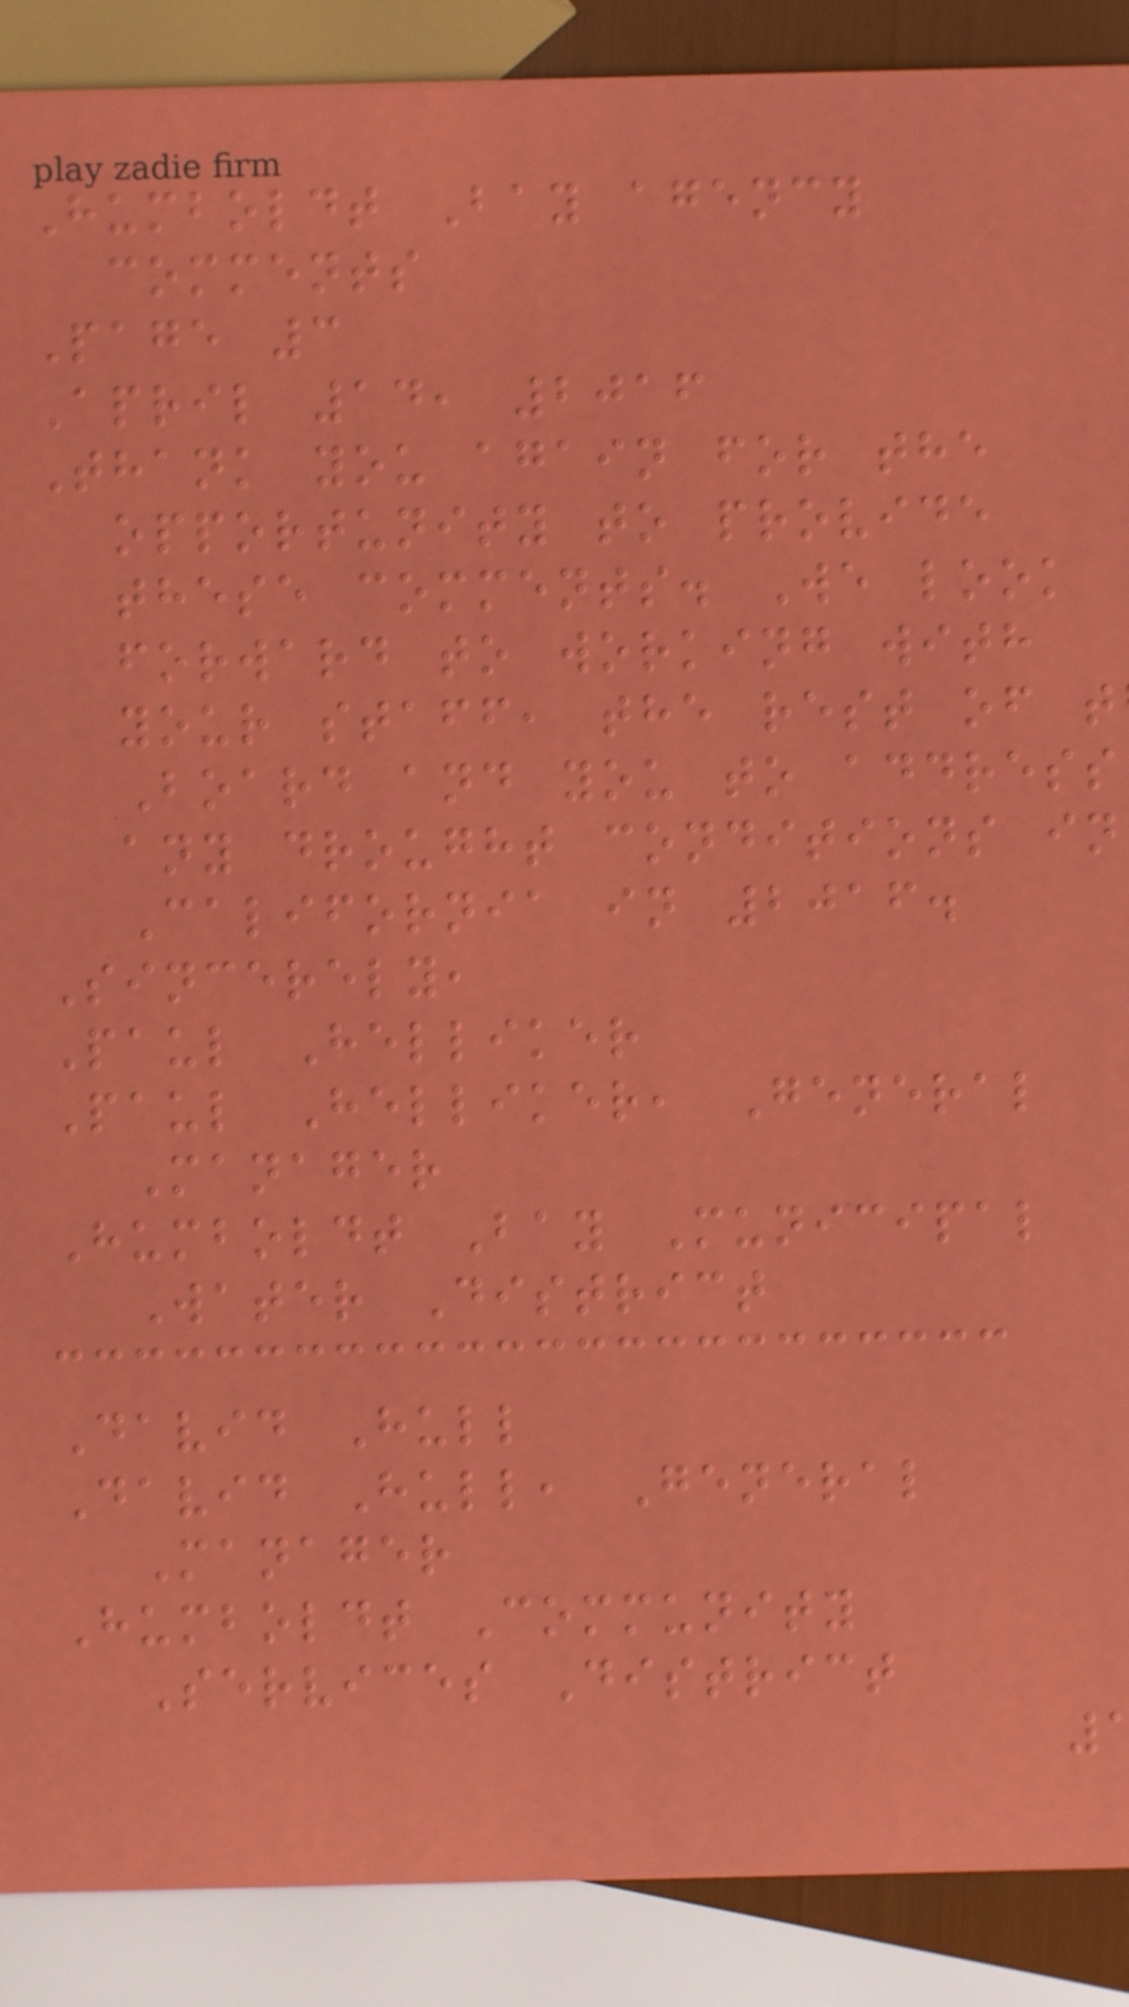Humboldt Bay agency
comments
Page 3
April 14, 2016
Thank you again for the
opportunity to provide
these comments. We look
forward to working with
your staff, the rest of t
Board and you to address
any drought conditions in
California in 2016.
Sincerely,
Paul Helliker
Paul Helliker, General
Manager
Humboldt Bay Municipal
Water District
David Hull
David Hull, General
Manager
Humboldt Community
Services District
